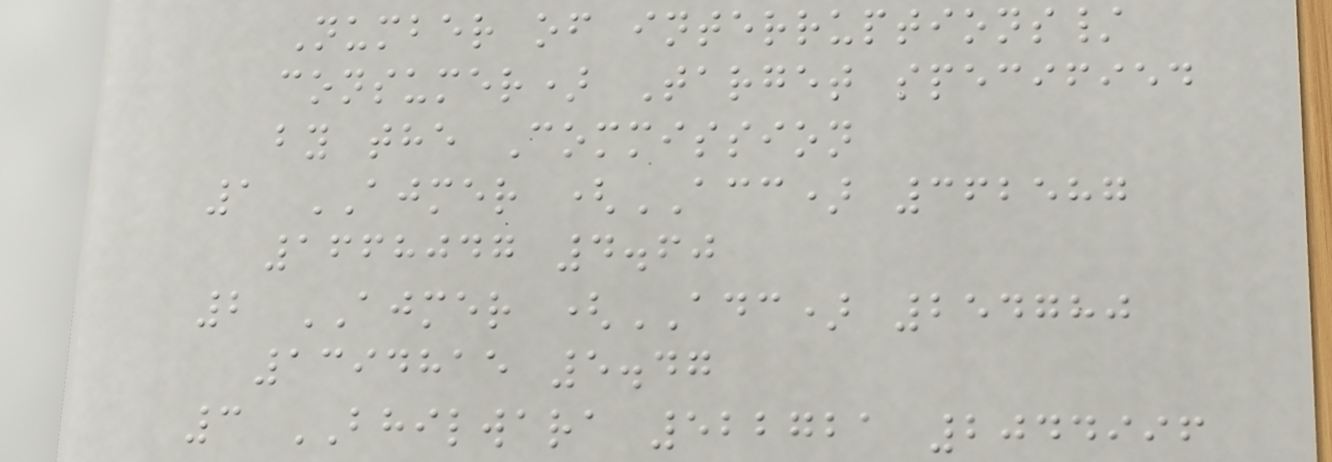Number of interruptions/
consumer) Target specified
by the Commission
1 AJMER (ACC) 362587
1668047 4.60
2 AJMER (ADC) 254780
1394815 5.47
3 BHILWARA 522721 2044996
